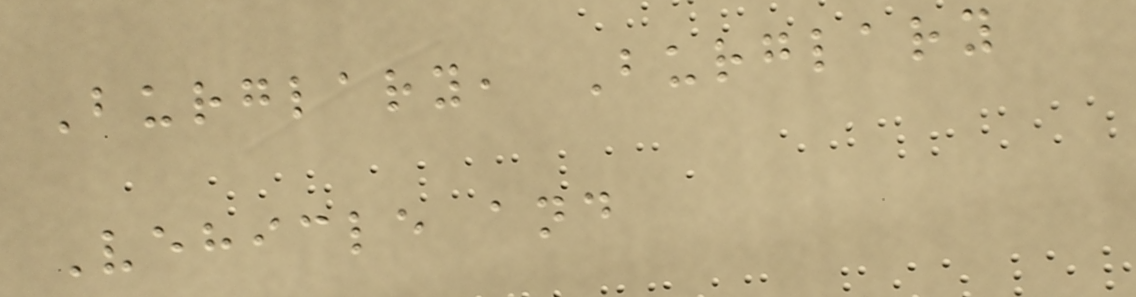Burglary, Burglary
Vehicle and
